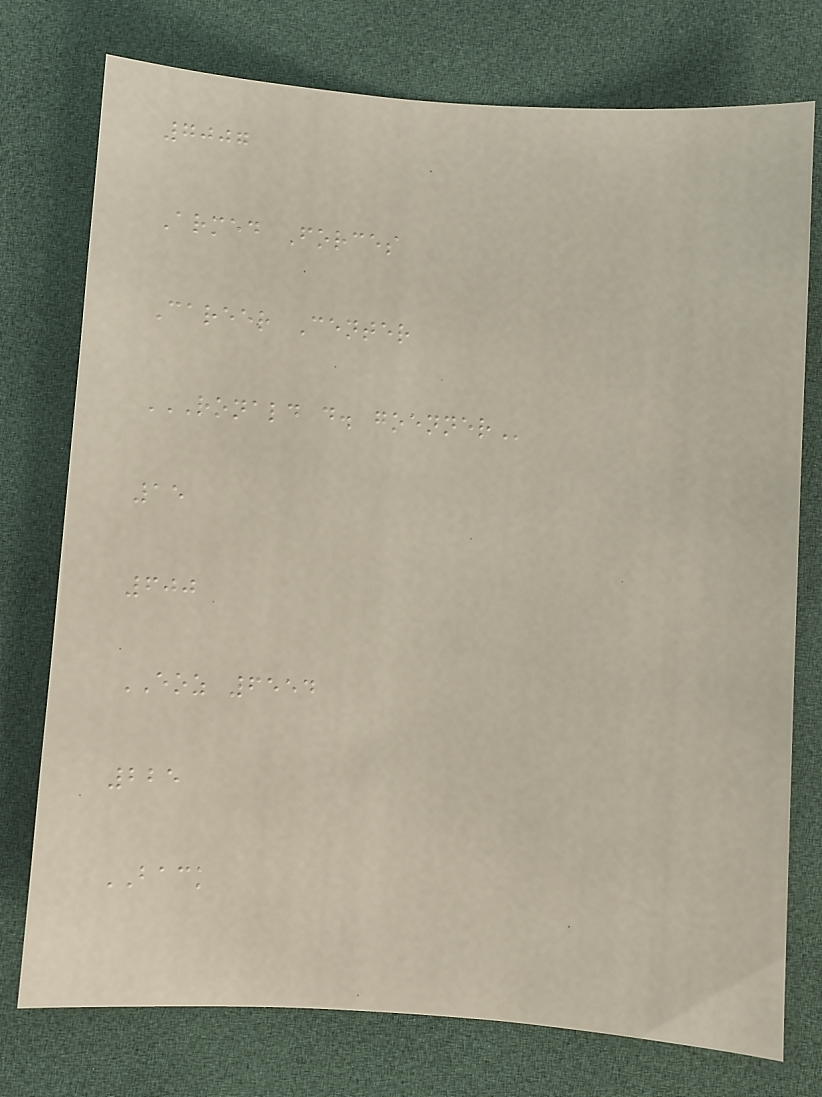7007
Armed Forces
Career Center
RONALD D. GOENNER
15
600
EOZ 6554
225
BACK
